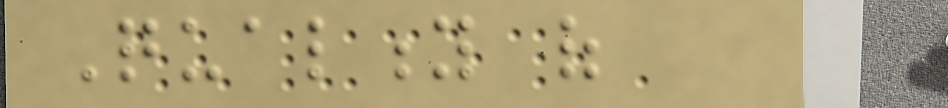Quality of
